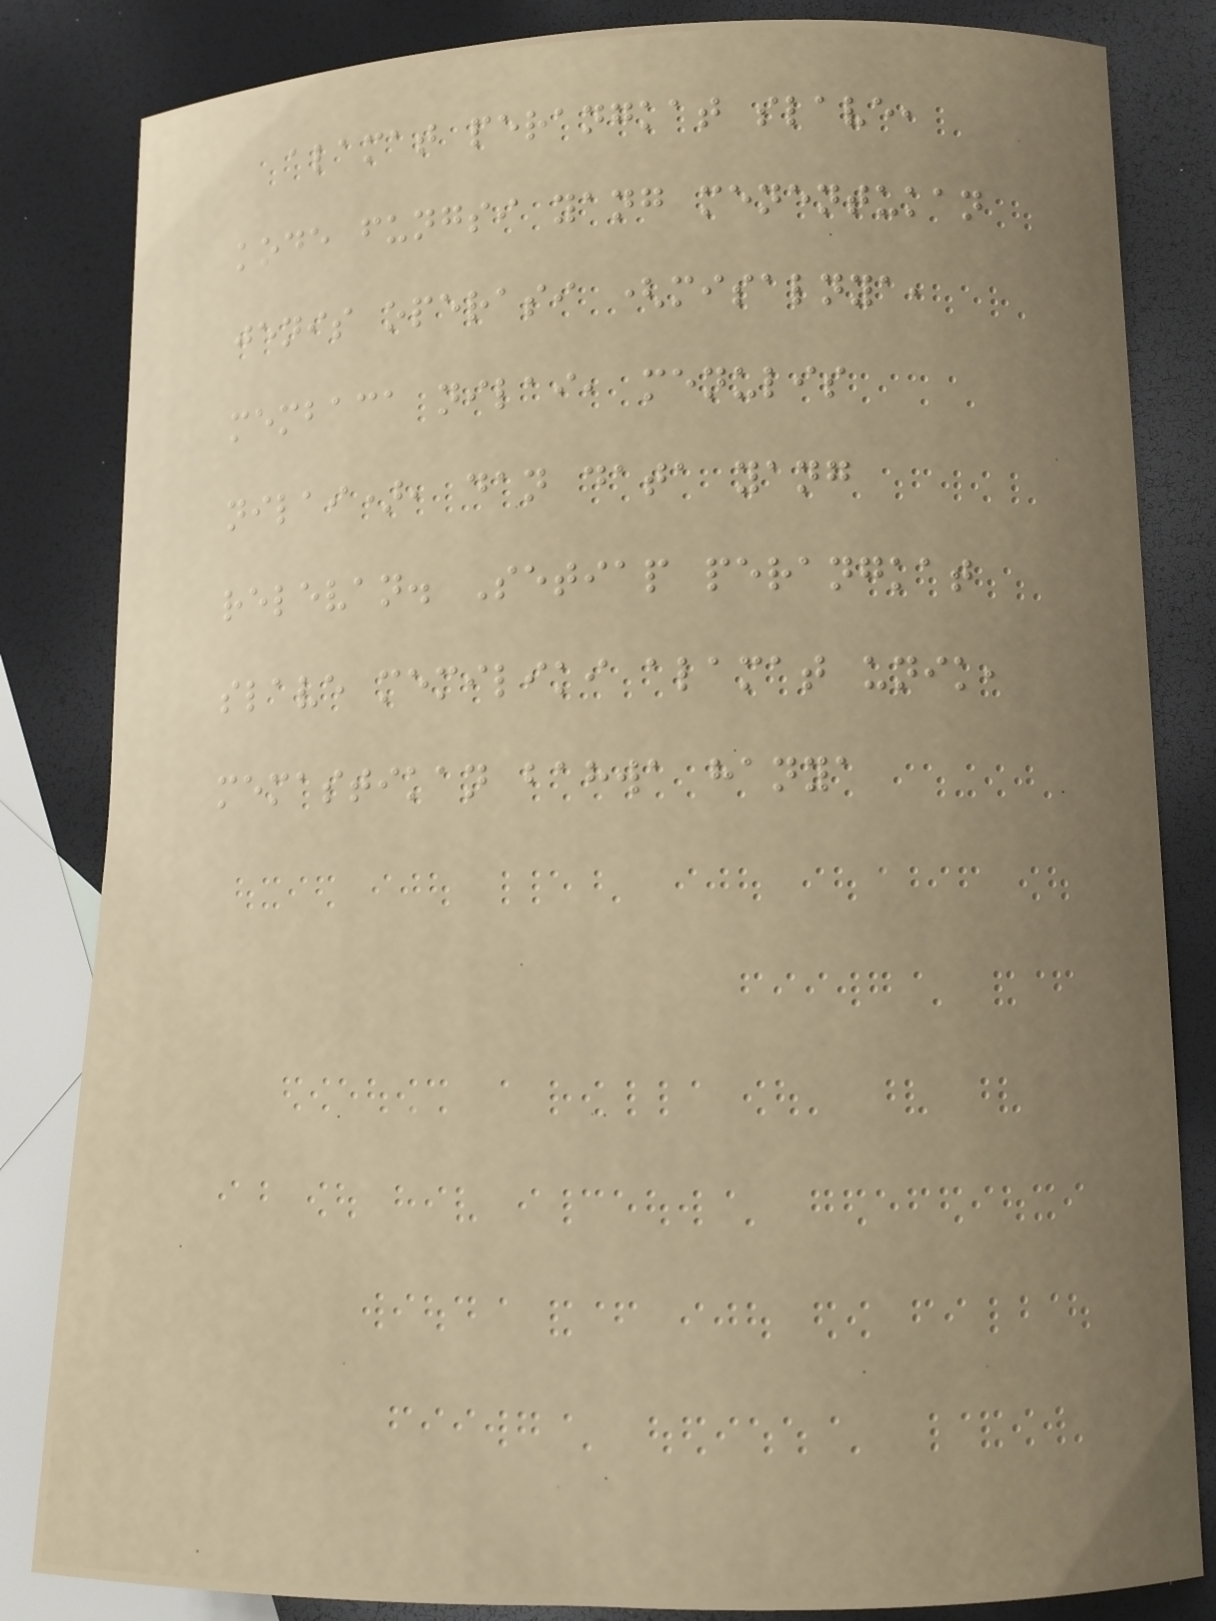alamat perangkat slave,
kode fungsi yang menentukan
jenis operasi (misalnya,
membaca nilai, menulis
nilai), dan data yang
relevan. Setiap perangkat
slave memiliki alamat unik,
memastikan bahwa hanya
